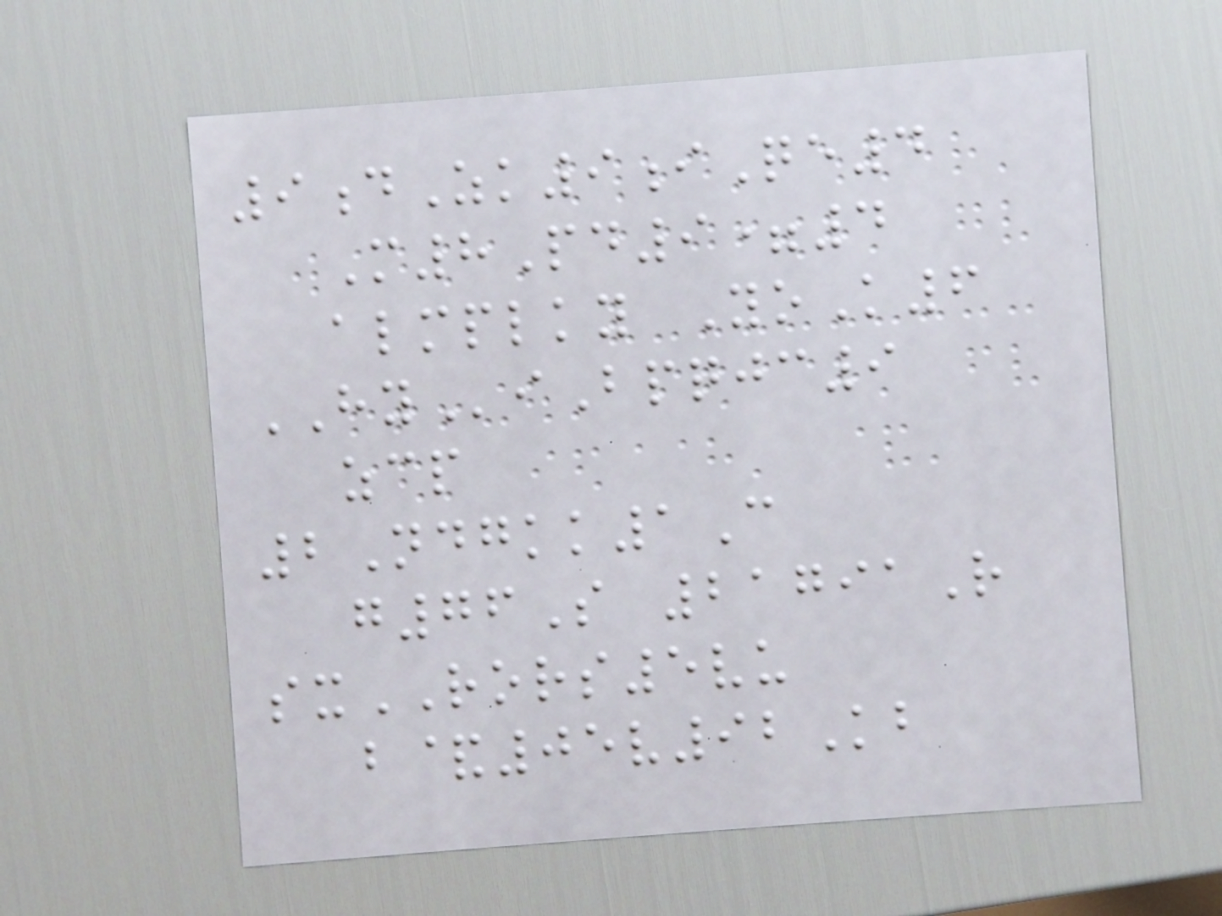9dZk9iQe4
M8Pd9=4
almplky YoK6
HYiBpqjc9
zcp
2Ndgkk1C
g76S 21791R
sxRORS5vu
b&05v92Kb
